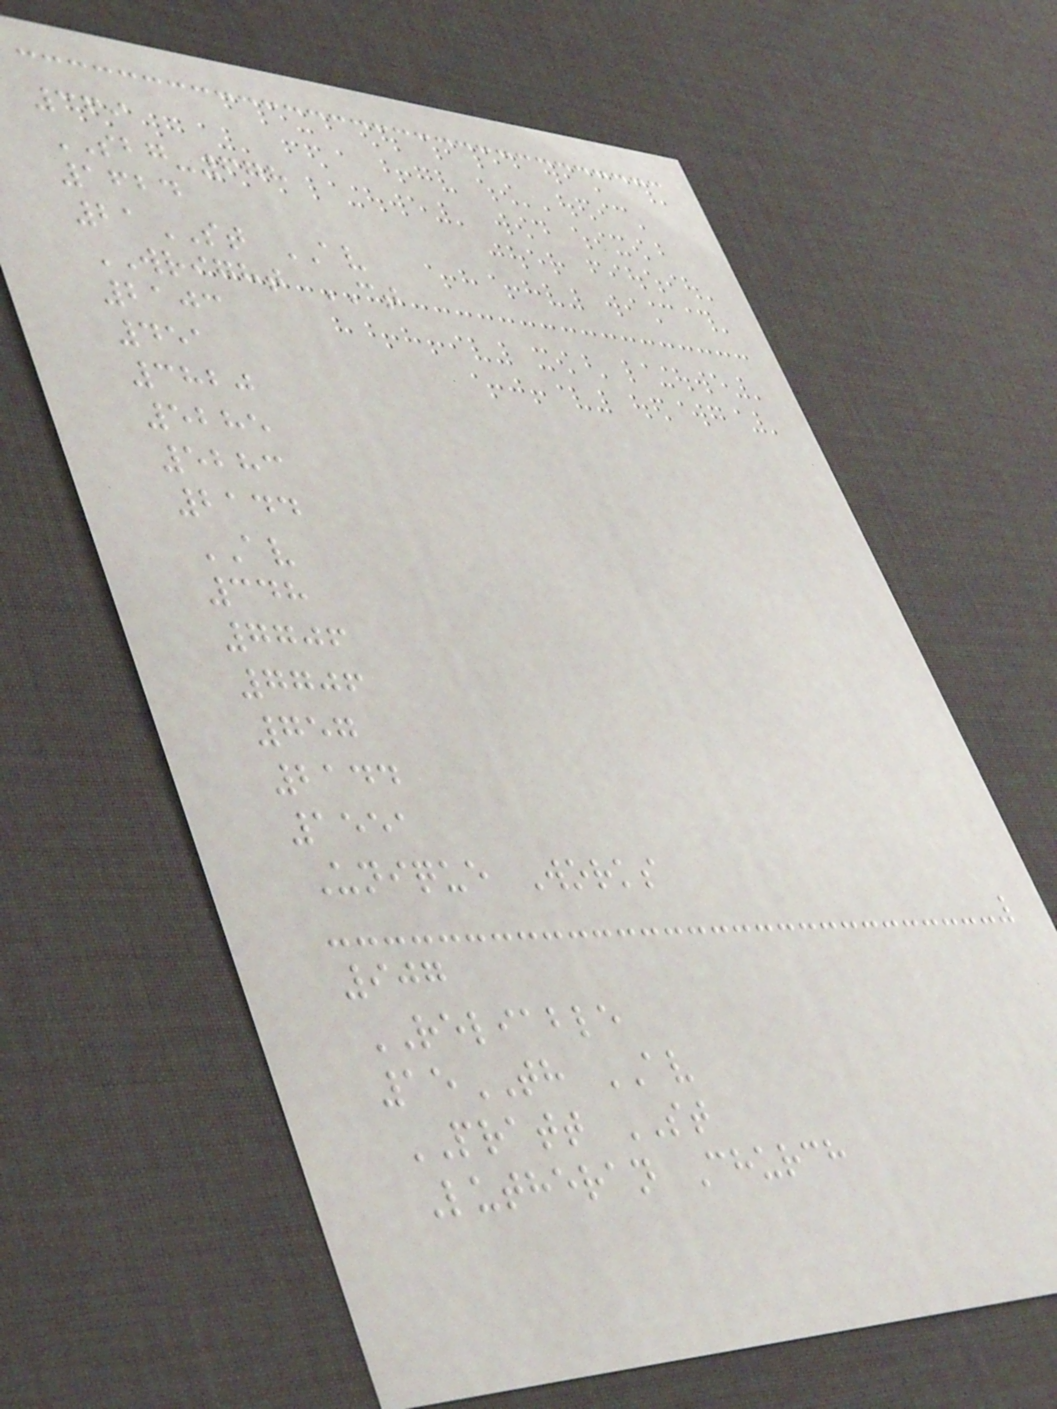369
SBG-678
1624
21ST AV
WRIGHT CT
2103
451
3820
5285
5283
2144
AV
348
7706
7706
757
2144
1551
Unique Works
907
RELIABLE
15TH AV
PRATT ST
Lutheran Church
